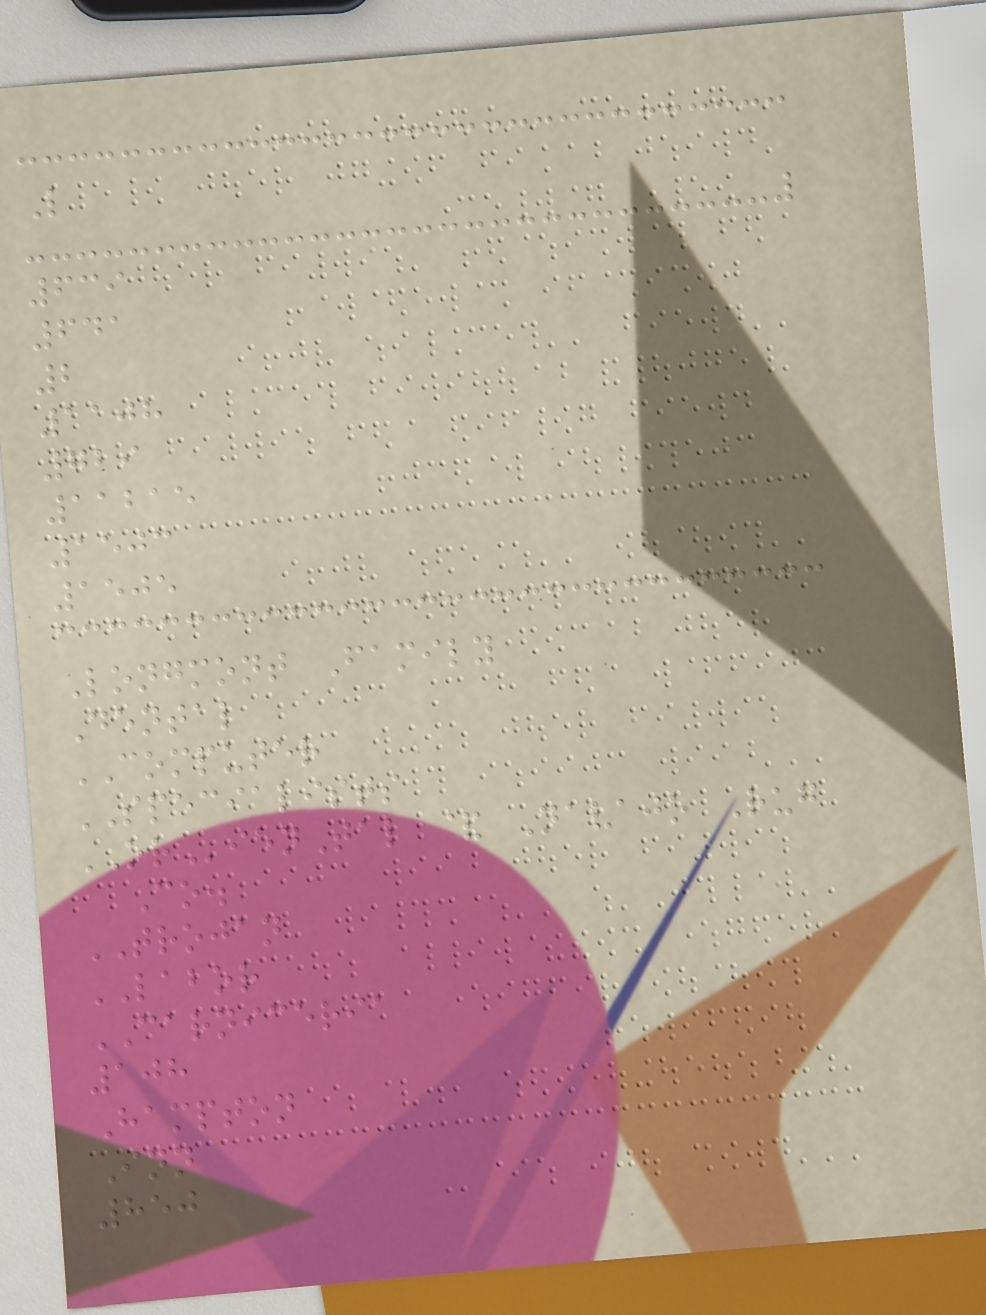L
639
641
2
1108
729
11215
1503
1505
Longmont Family
Dental
COMPUTER
SPECIALISTS
ORienTal & Navajo Rug
Co.
TROJAN
LABOR
CARNICERIA
108
Hampton
Inn
850
